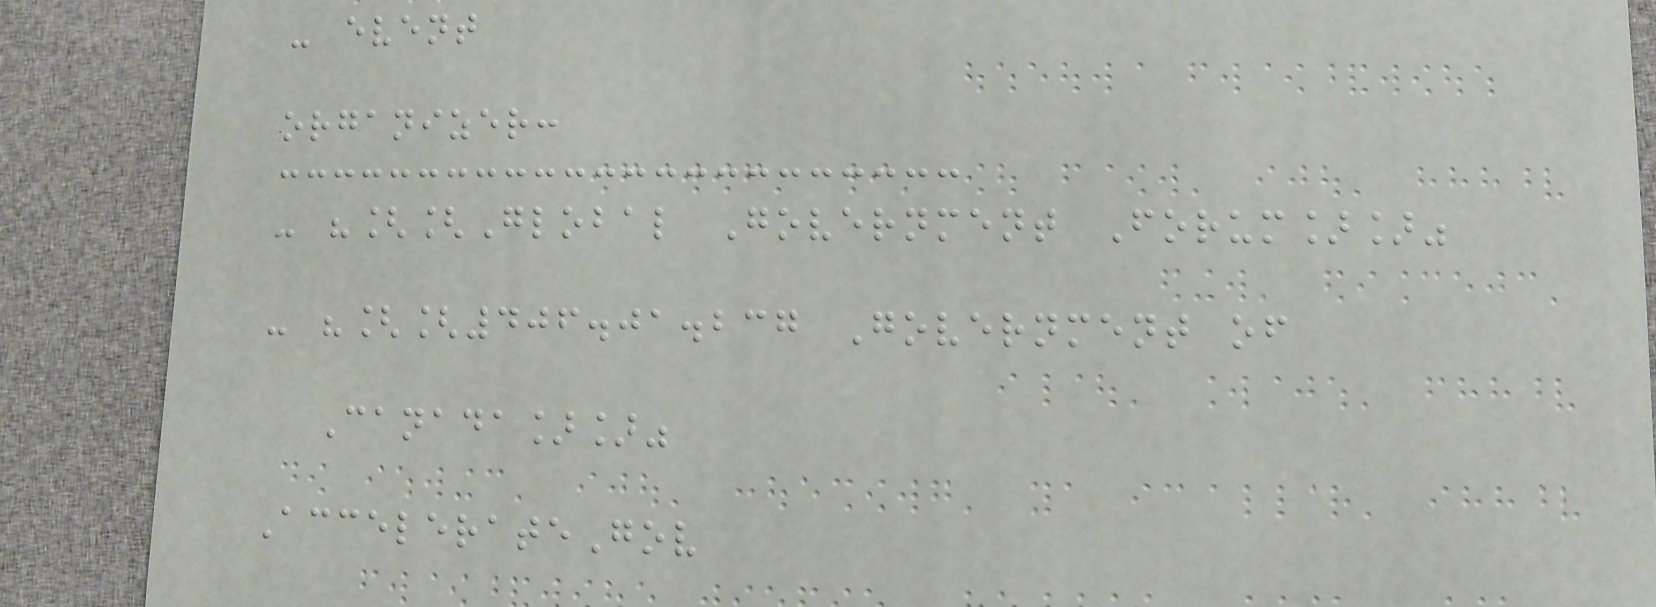- event
organizer:
- "[[Global Government Forum]]"
- "[[406.01.237 Government of
Canada]]"
AccelerateGov
